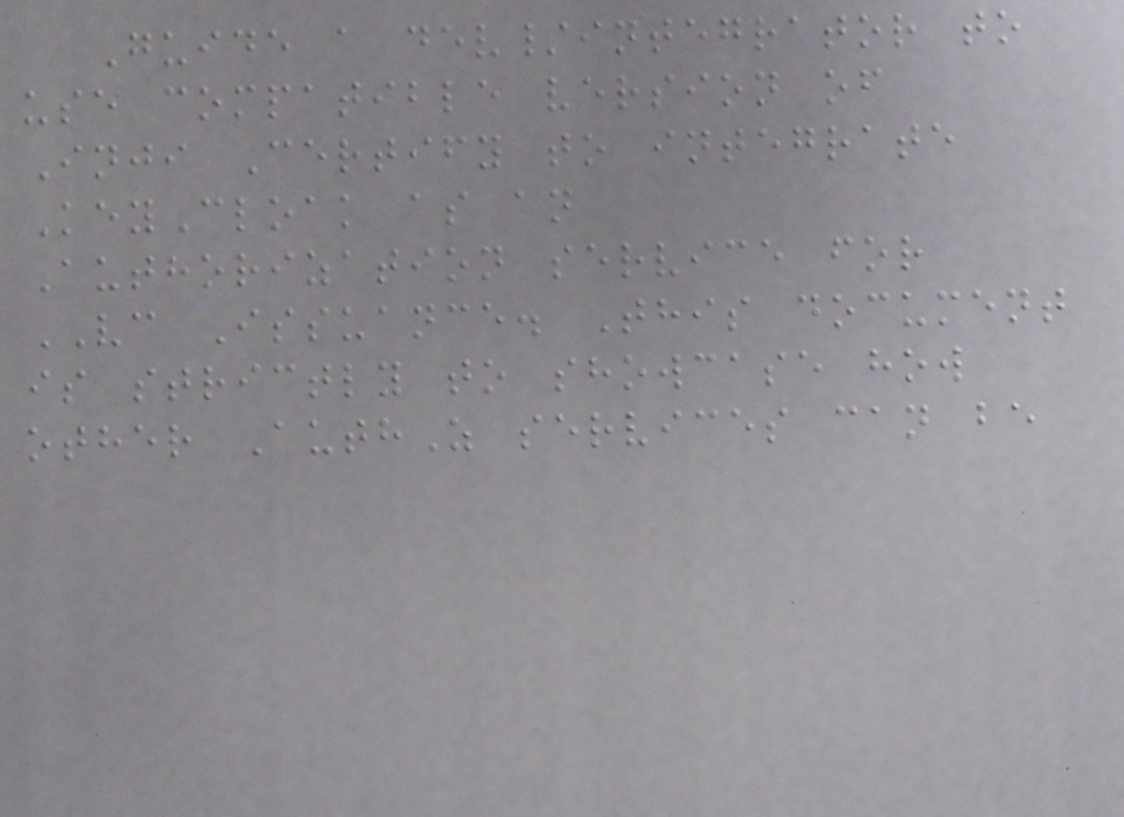Guide a dev/integrator to
use compatible version of
Inji Certify to integrate
KeyCloak as an
Authorization service for
VC Issuance. This document
is strictly to showcase how
other AuthZ services can be
